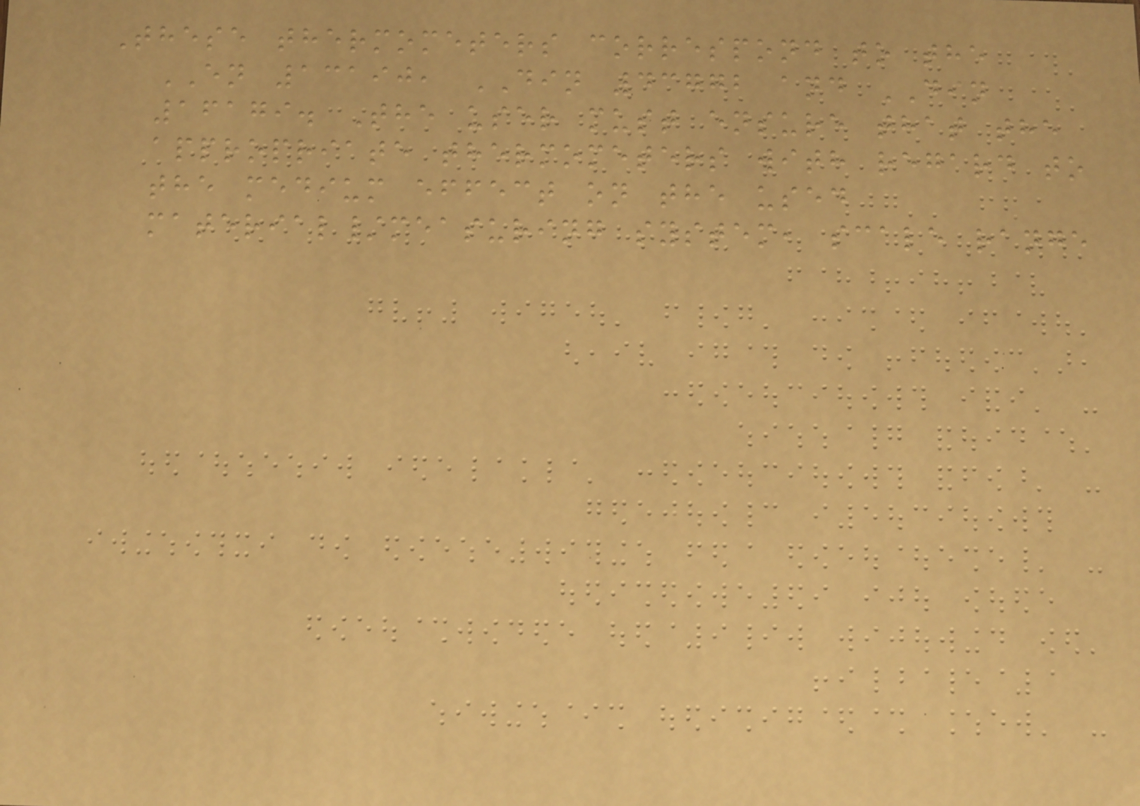These thermometers correspond to the
EN 13190, DIN 43772 and DIN
16179. The user must ensure that the
appropriate thermometers with regard to
the medium effect on the used
material/measuring system, scale range
